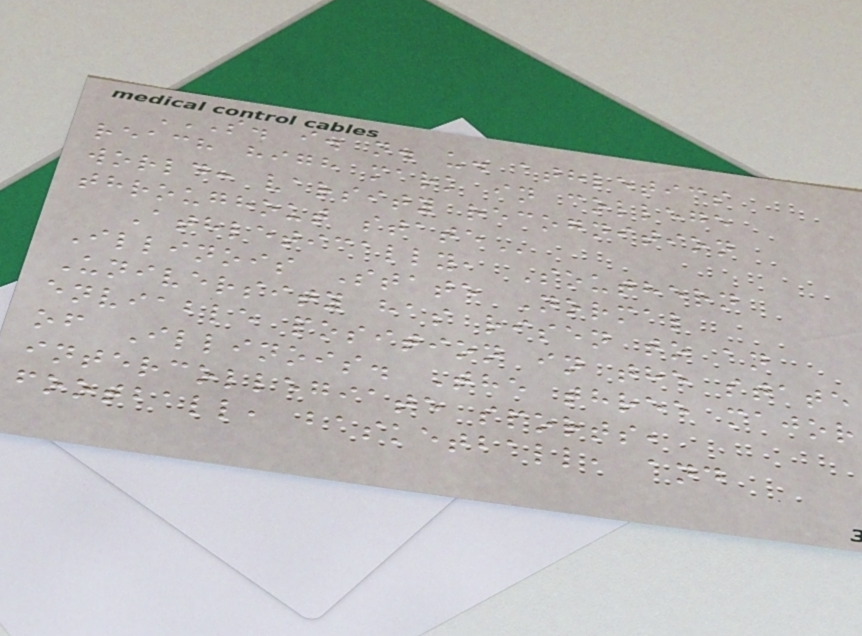S. I. N. U. ATHLETICS
REACH HIGH MARK IN COLLEGE
WORLD: VARSITY RECOGNITION
THROUGHOUT STATE
Athletically, Southern
Illinois State Normal
University has risen to an
enviable position in the state
of Illinois. The three major
intercollegiate sports,
football, basketball, and
